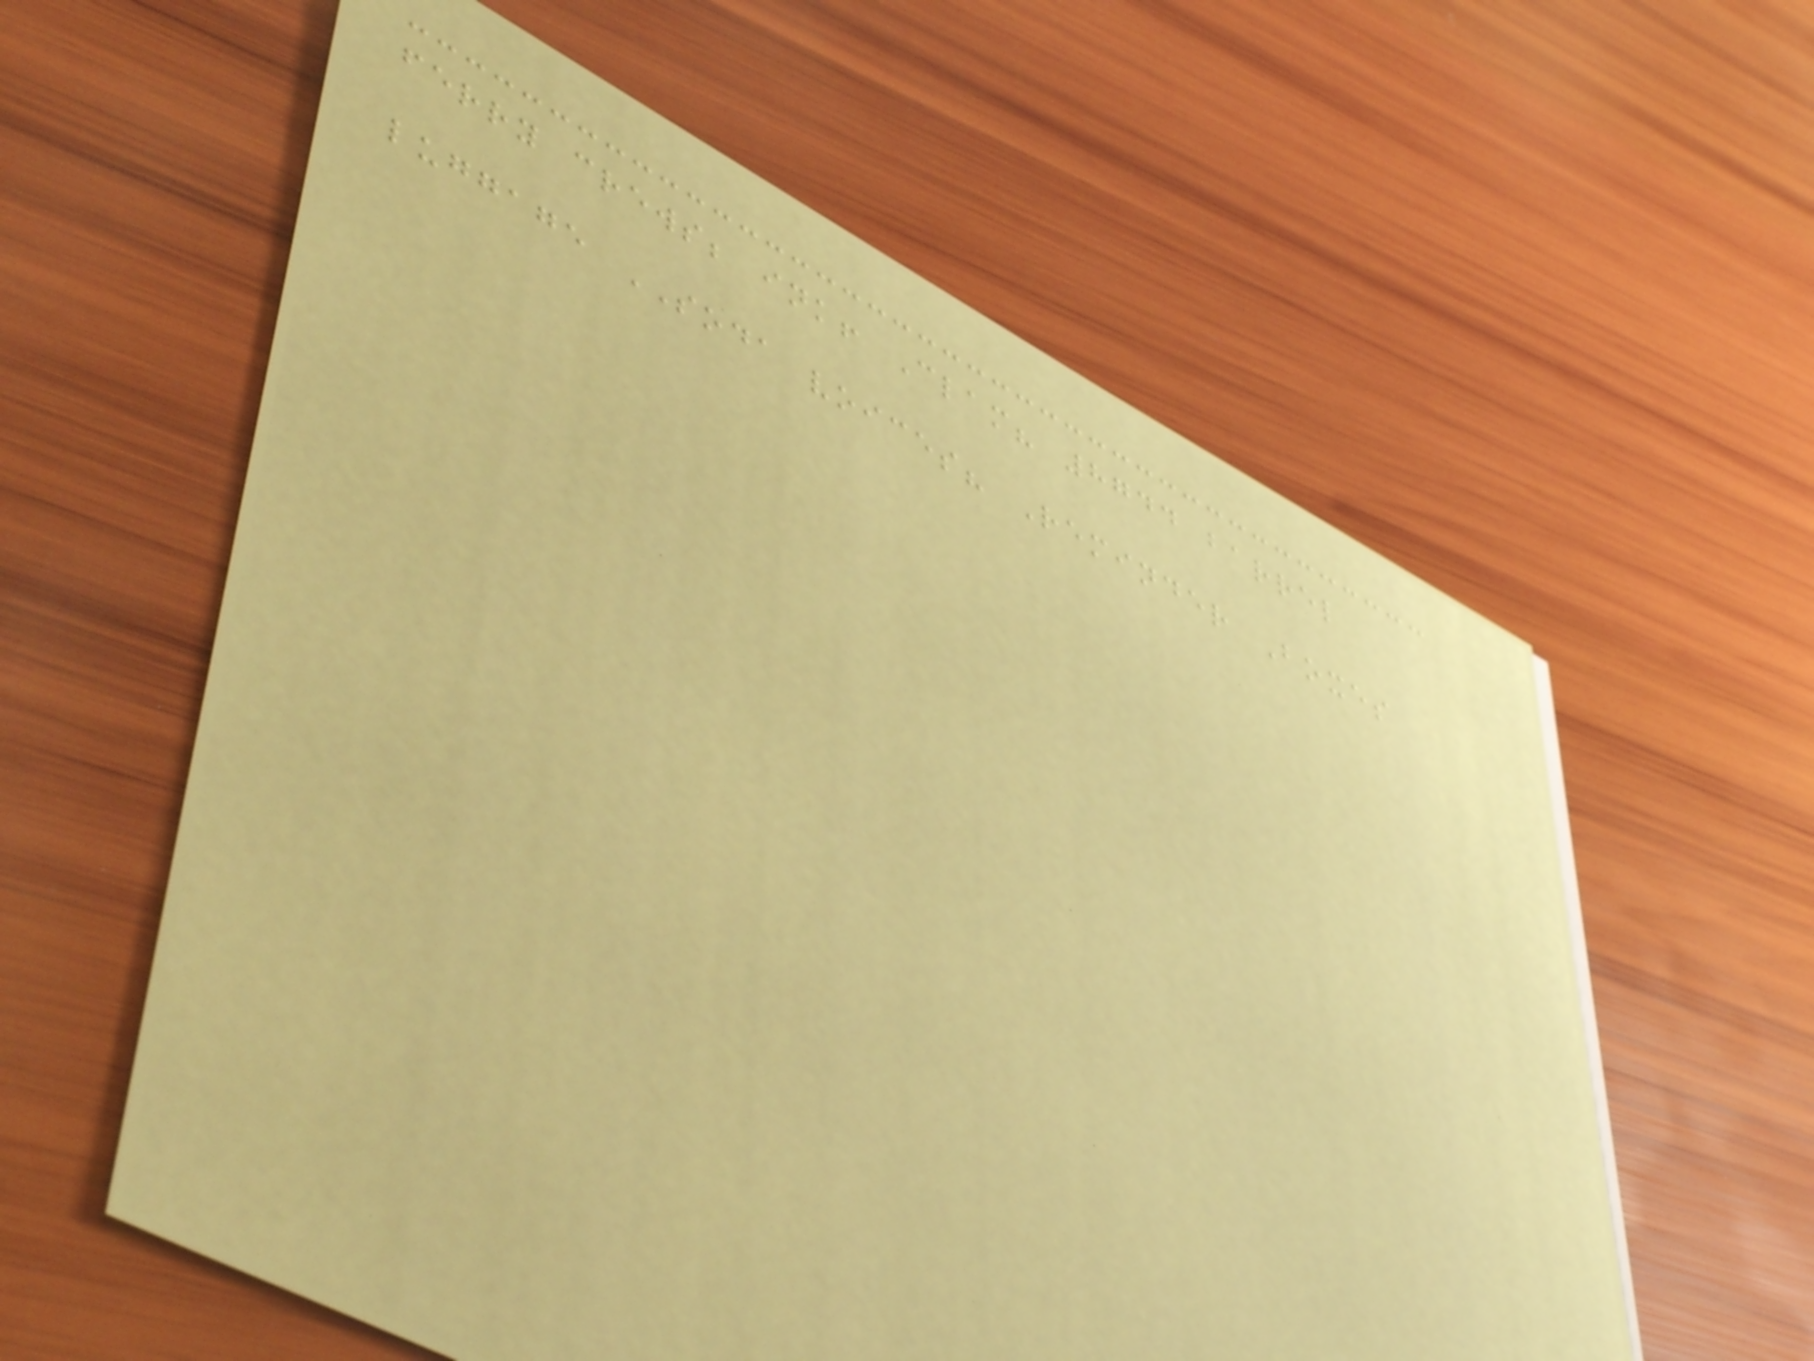ferry crews; ink! Clam? 8744 barrel
luggage SODA voices? Reminder Boxes
